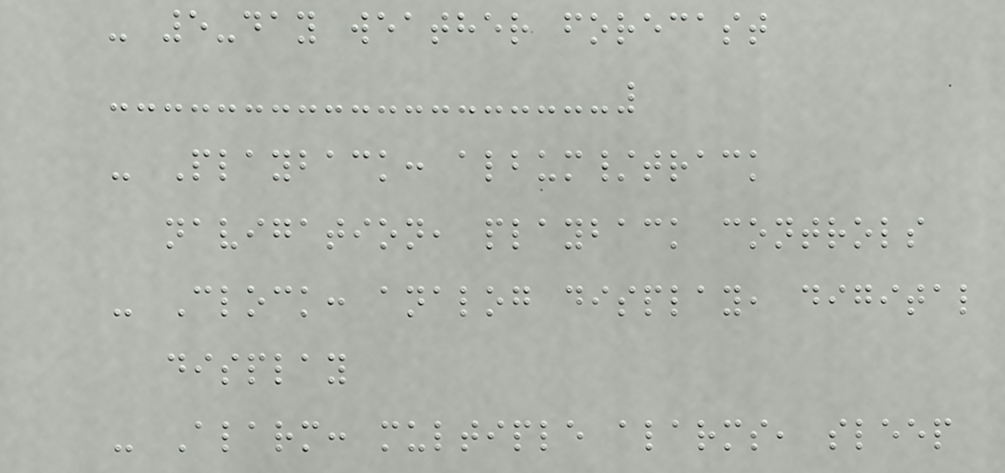- 5-day weather forecast
- Playback: album/track
navigation, playback controls
- Clock: analog display, digital
display
- Alarm: multiple alarms, sleep
